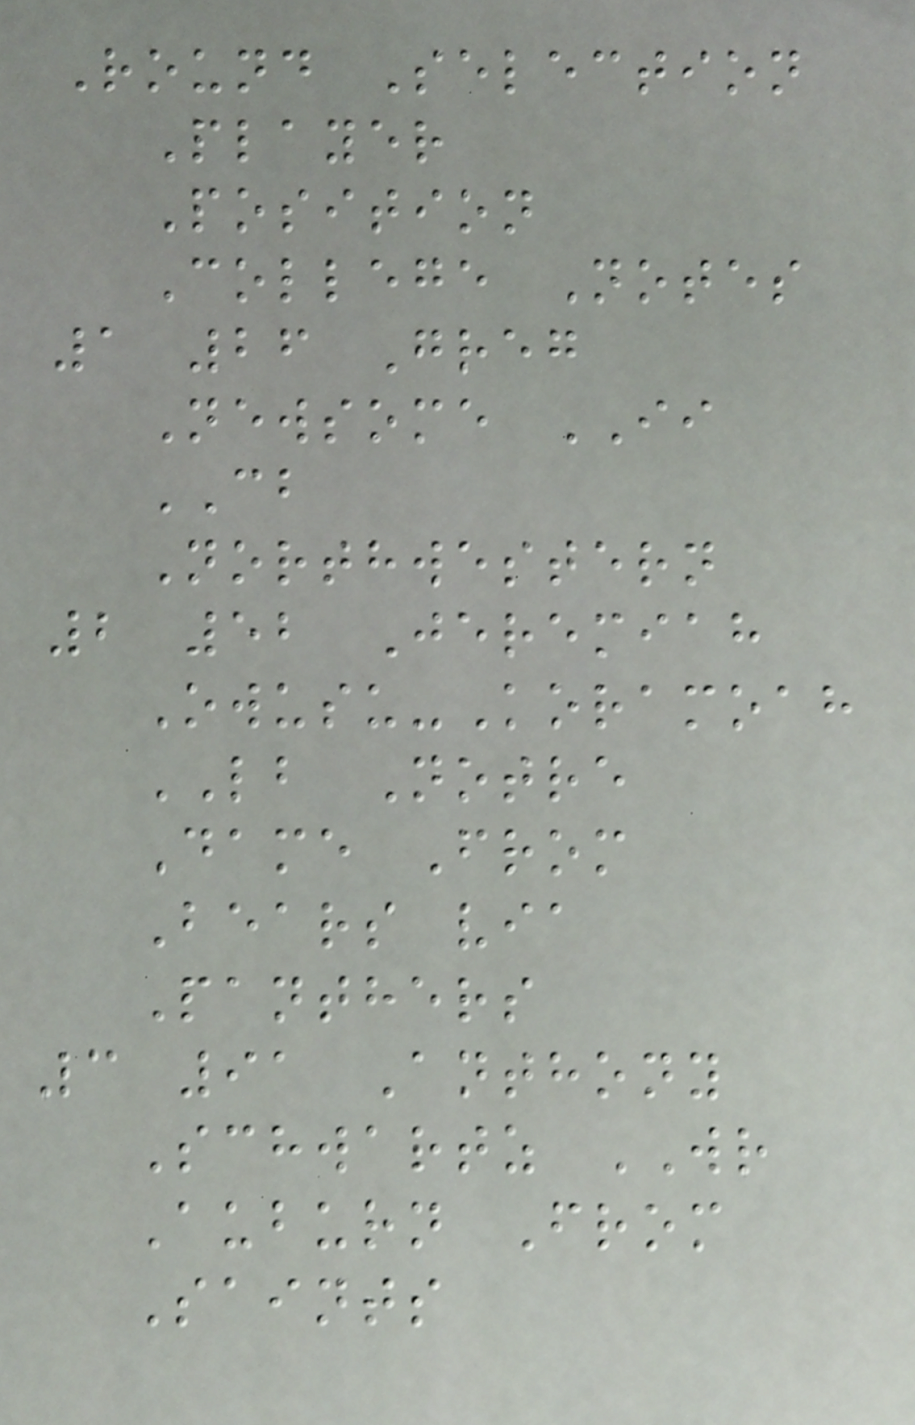Round Selection
Player
Position
College Notes
1 26 Greg
Newsome II
CB
Northwestern
2 52 Jeremiah
Owusu-Koramoah
LB Notre
Dame From
Bears via
Panthers
3 91 Anthony
Schwartz WR
Auburn From
Saints
